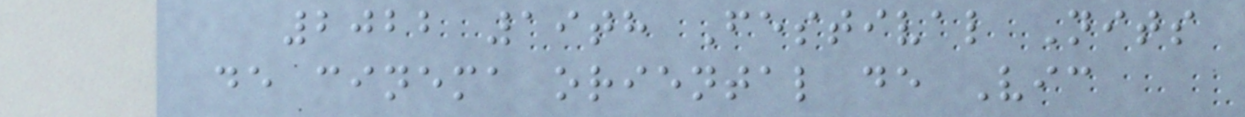2022 19th Festival Nits
de cinema oriental de Vic
